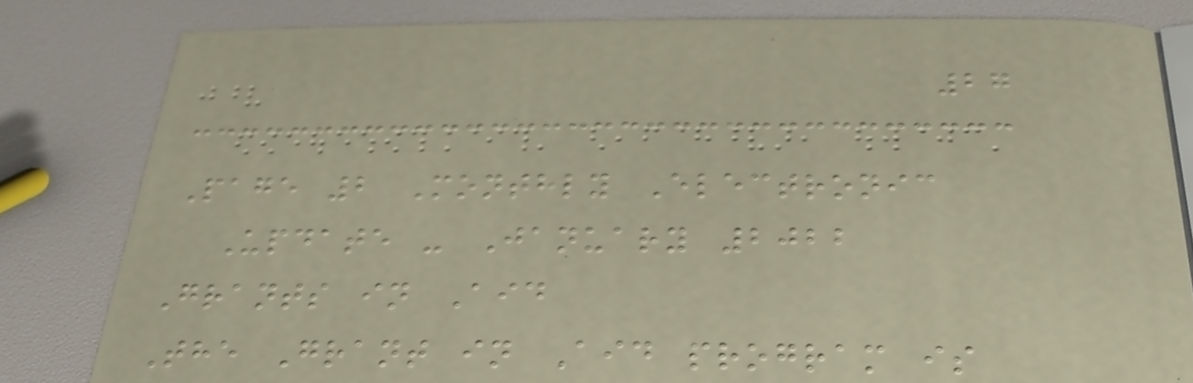27
Page 2 Monthly Electronic
Update - January 2022
Grants in Aid
The Grant in Aid program is
